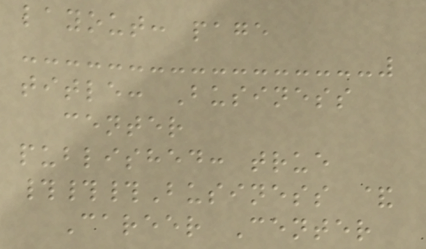layout: page
title: Business
center
published: true
###Business &
Career Center
